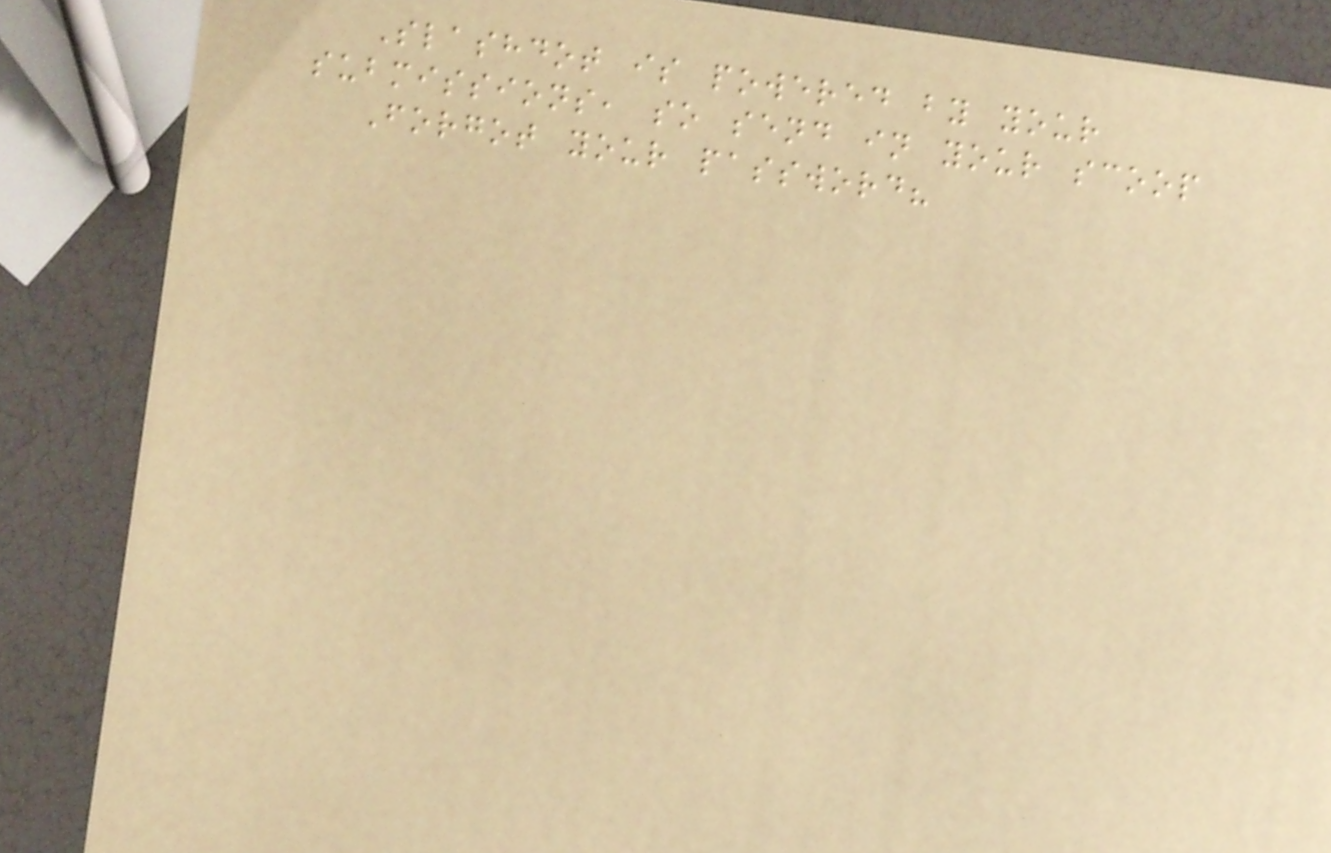Slashdot is powered by your
submissions, so send in your scoop
Forgot your password?
